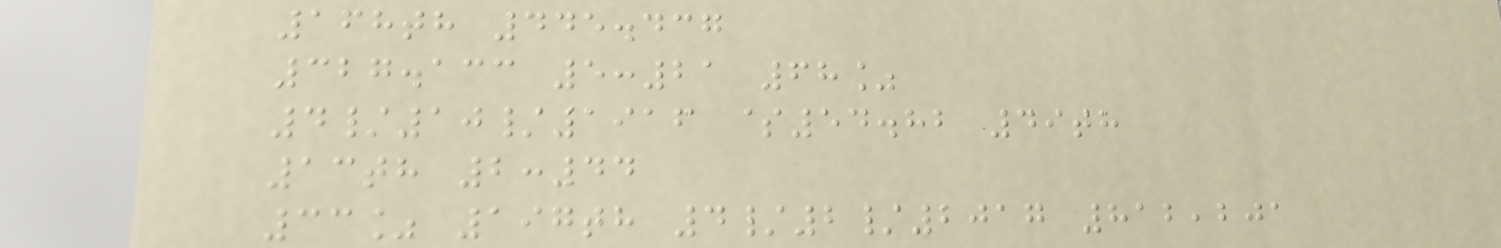168th 445.437
327.133 5:21 68%
4/10/1916 $54.82 49th
13th 2:44
33% 197th 4/2/2017 812,201
